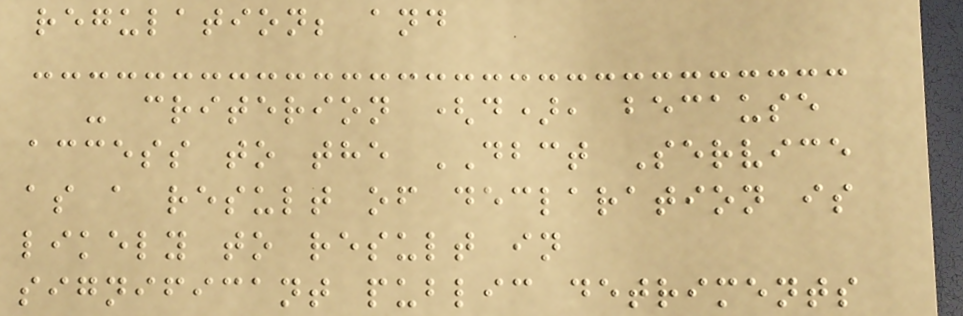regulation; and
- criterion (d), because
access to the DBCT Service
as a result of declaration is
likely to result in
significant public detriments
